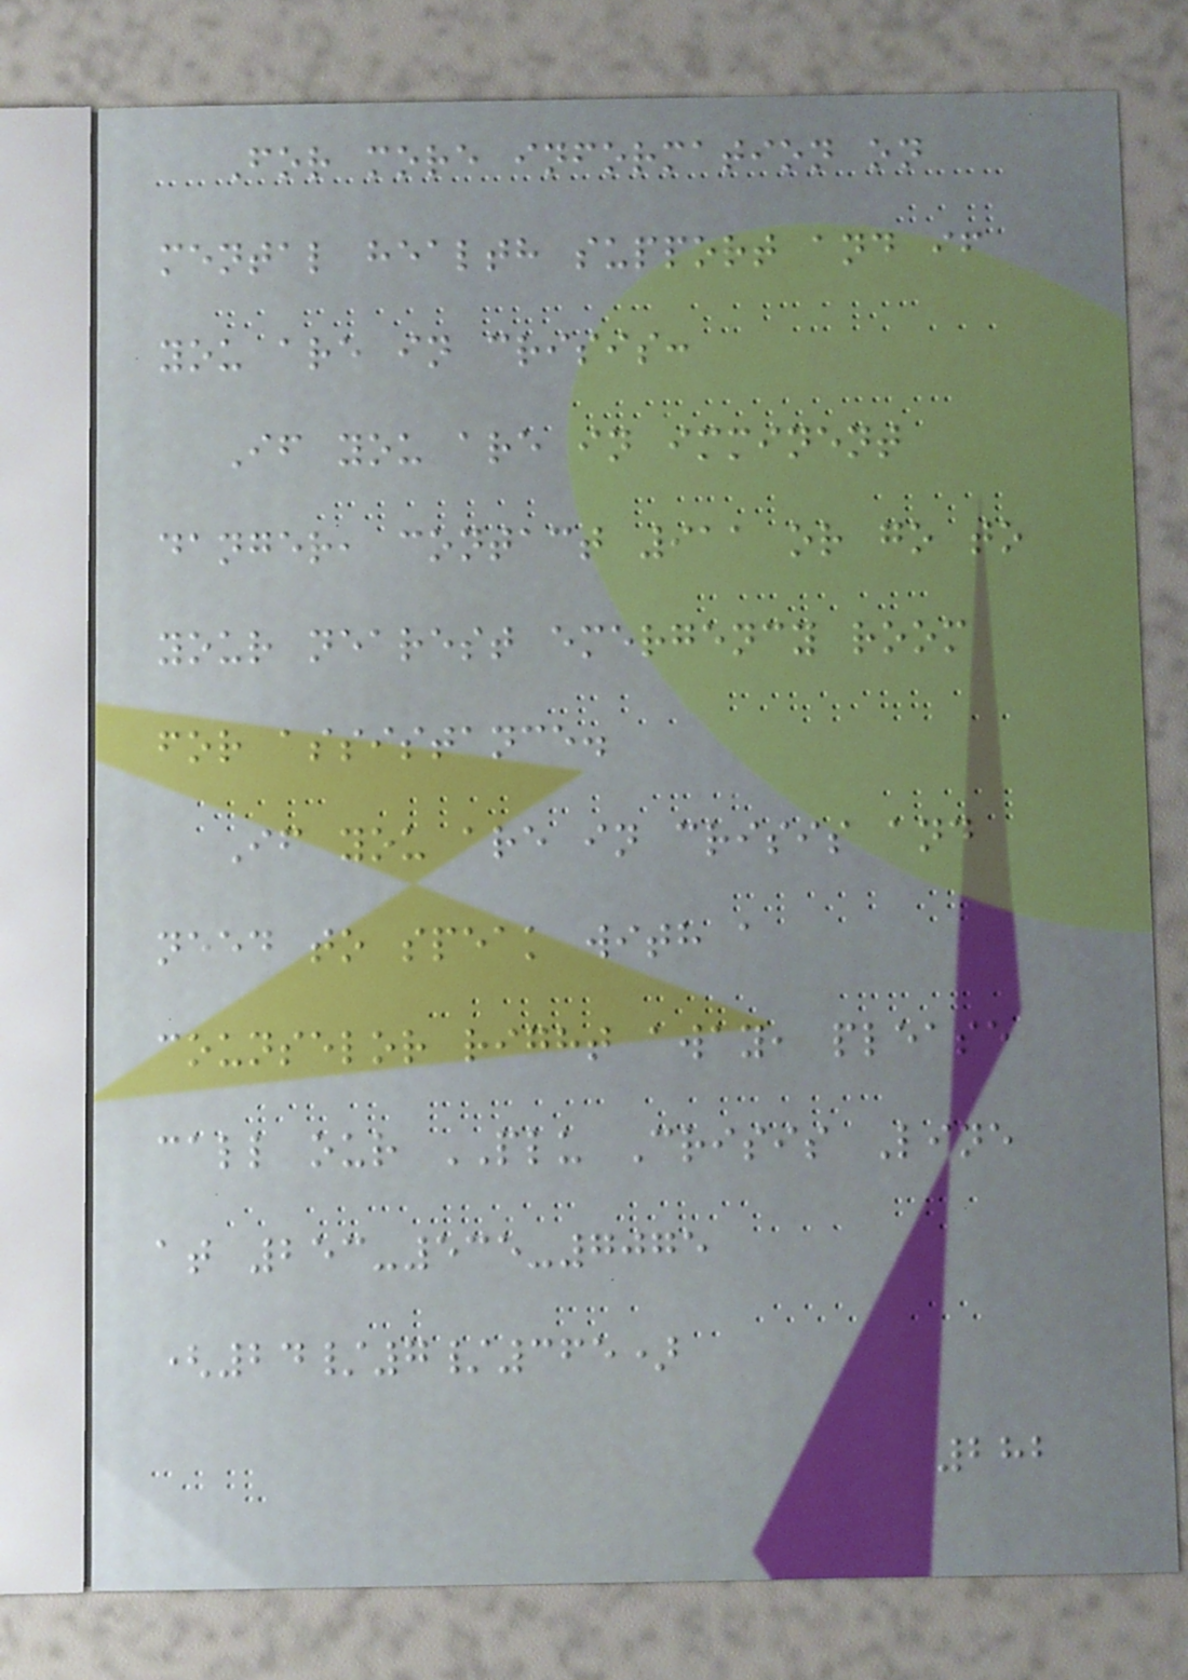For more information on
mental health support and if
you are in crisis:
If you are in imminent
danger, contact 911 or go to
your nearest emergency room
for assistance.
If you are in crisis and
need to speak with a
counselor right away, please
call our PLU Crisis Line
at 253-535-7075
(24/7/365)
282
